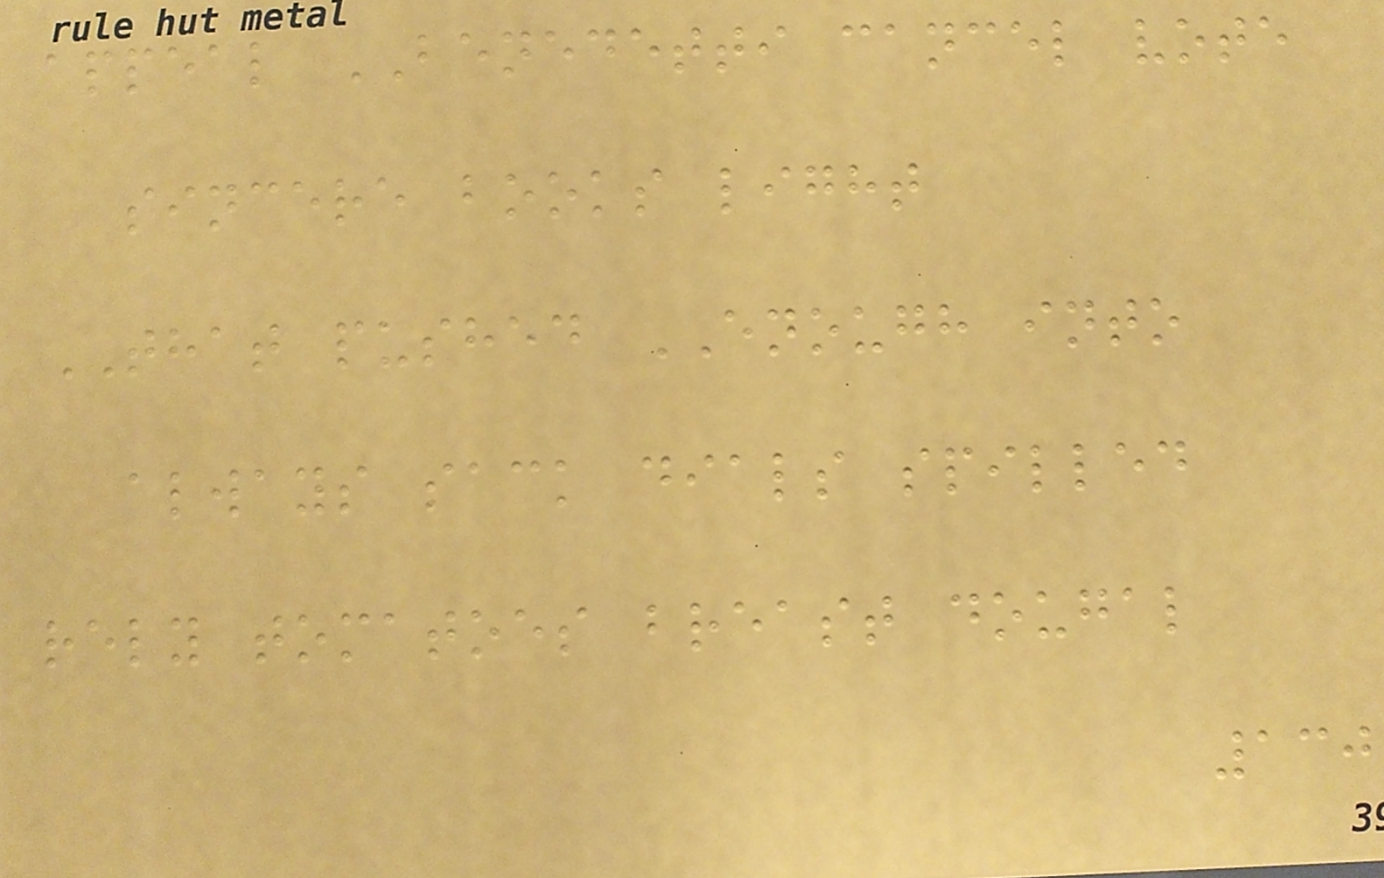appeal BENEDETTI cancel vote
sincere books light
THAT pushed ENOUGH into
always sack dials spilled
rely tomatoes breast dougal
130
